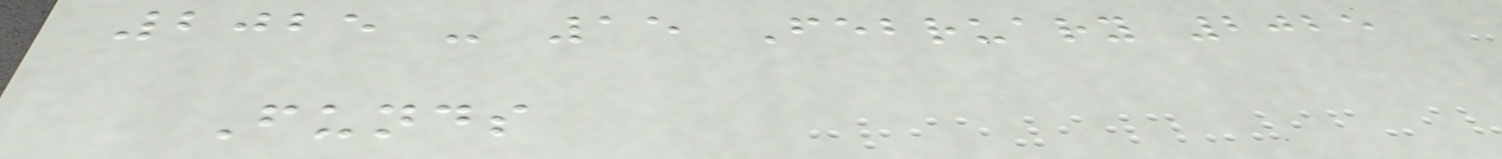2025 - 15 February 2025
Funds
